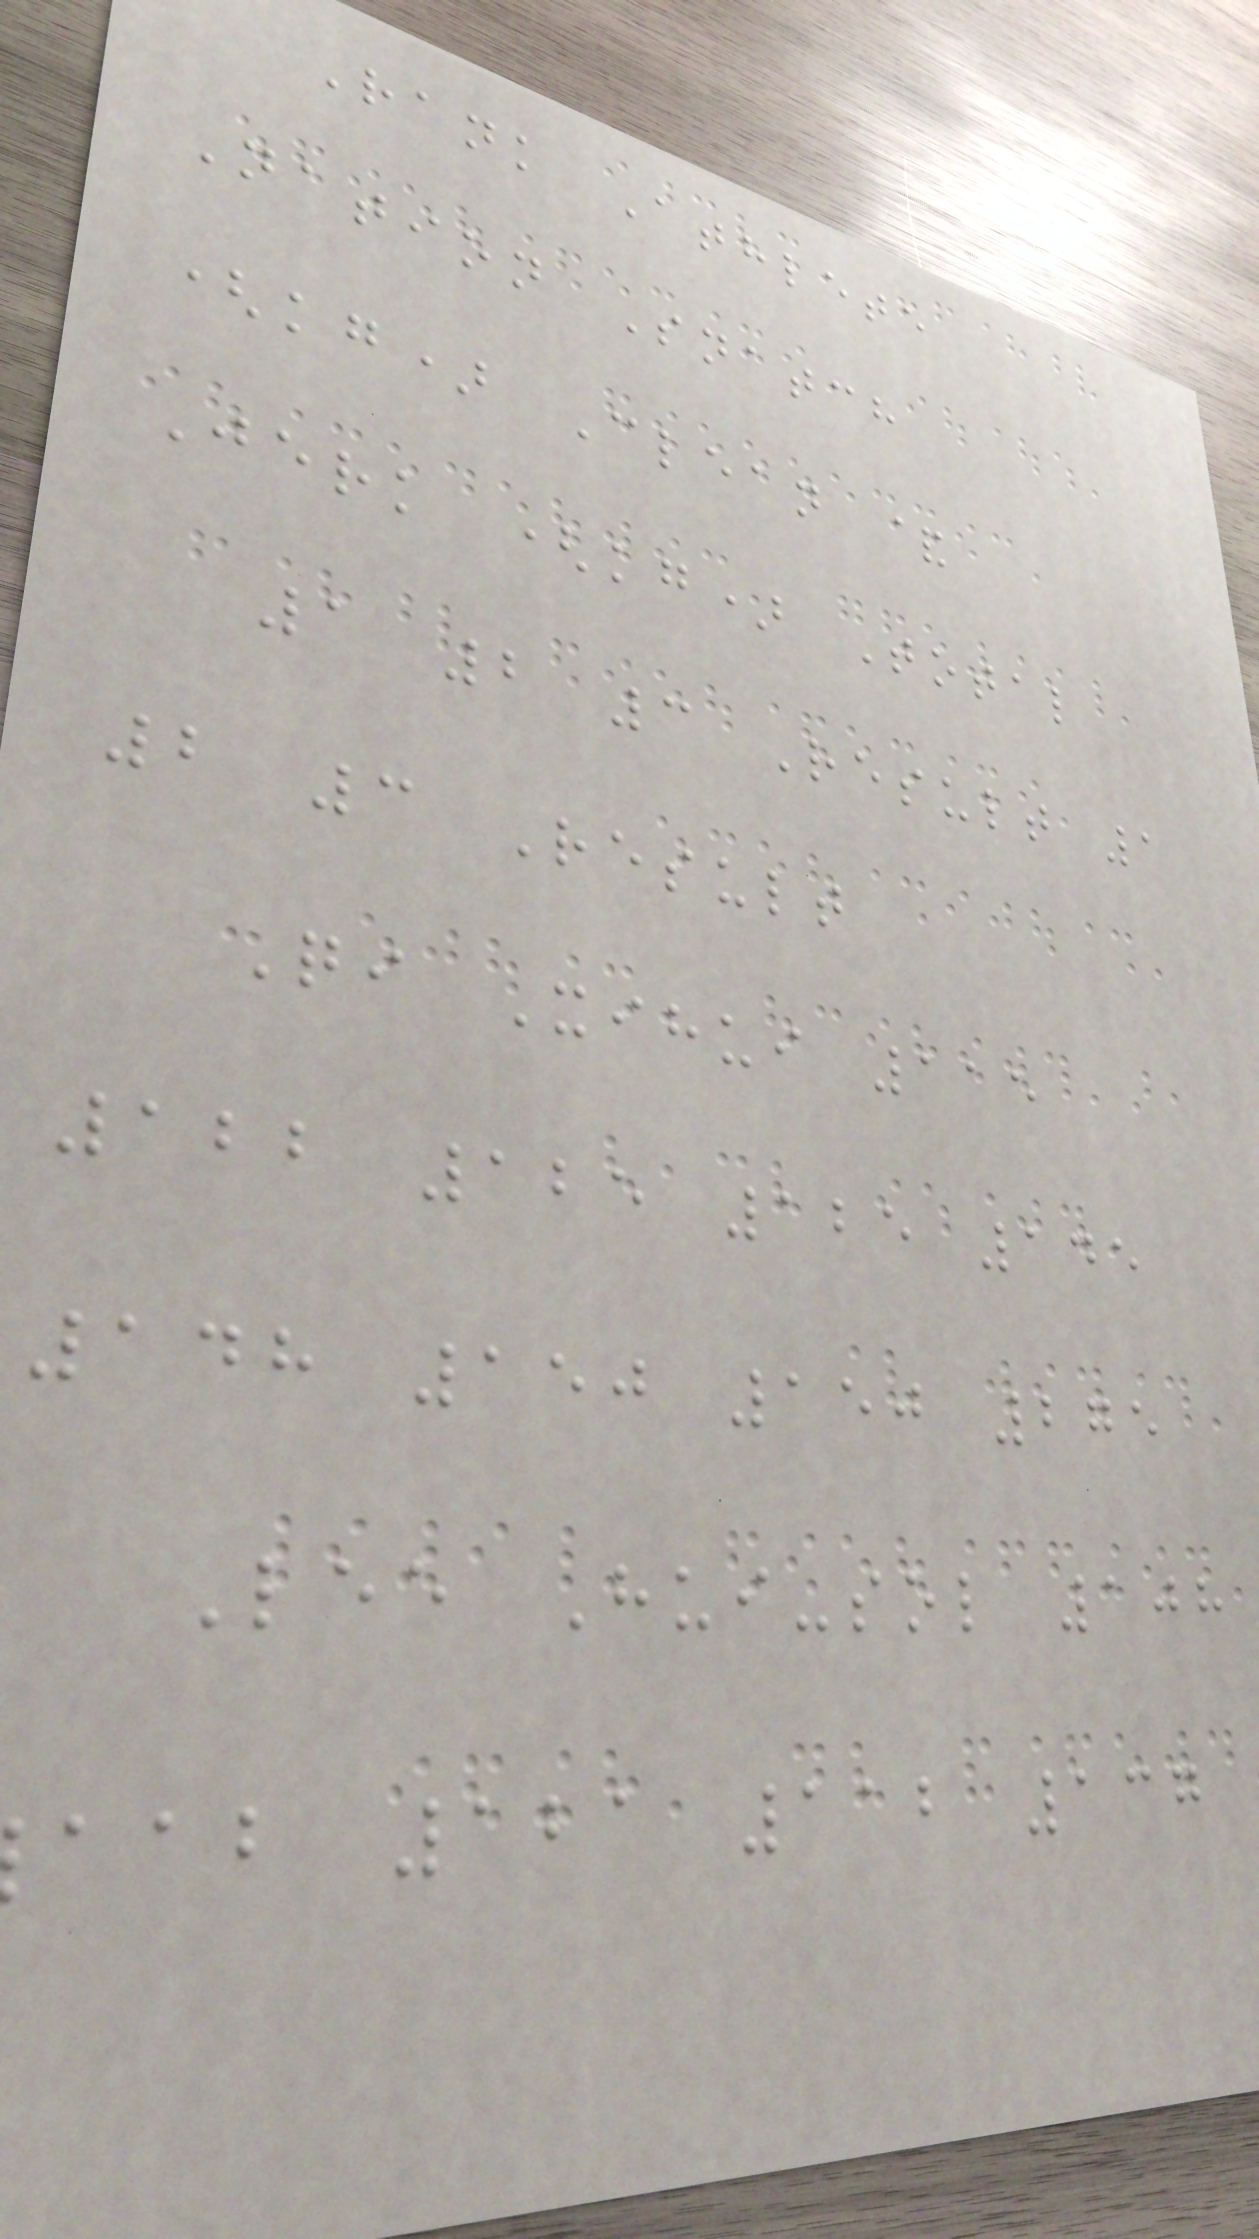Rank Athlete
Nation Snatch
(kg) Clean &
Jerk (kg) Total
1 2 3 Result 1
2 3 Result
Qi Xihui 115
122 125 125 145
148 150 150 275
Lee Hui-sol 108
aab 121 112 137
